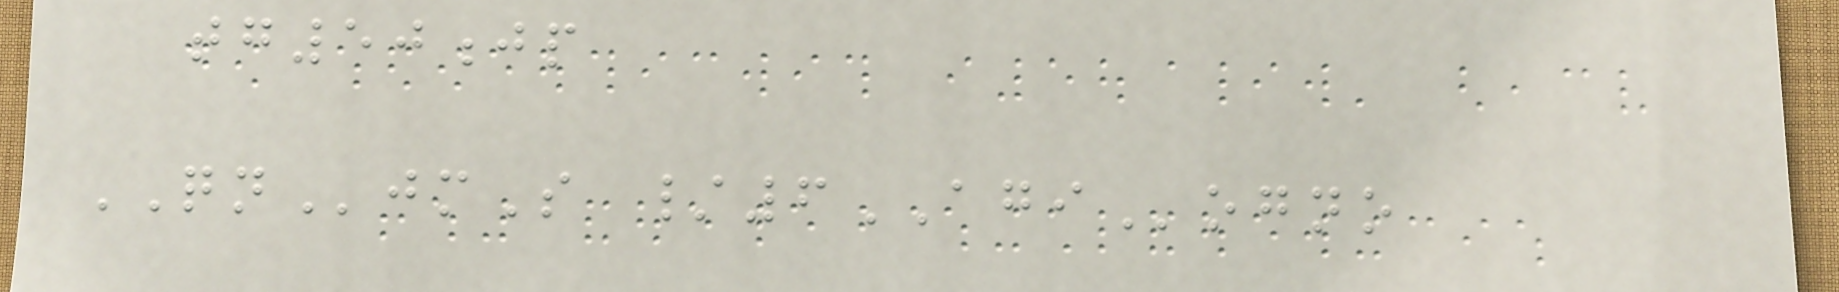tg50jp
QNjmS /6AGIogno
